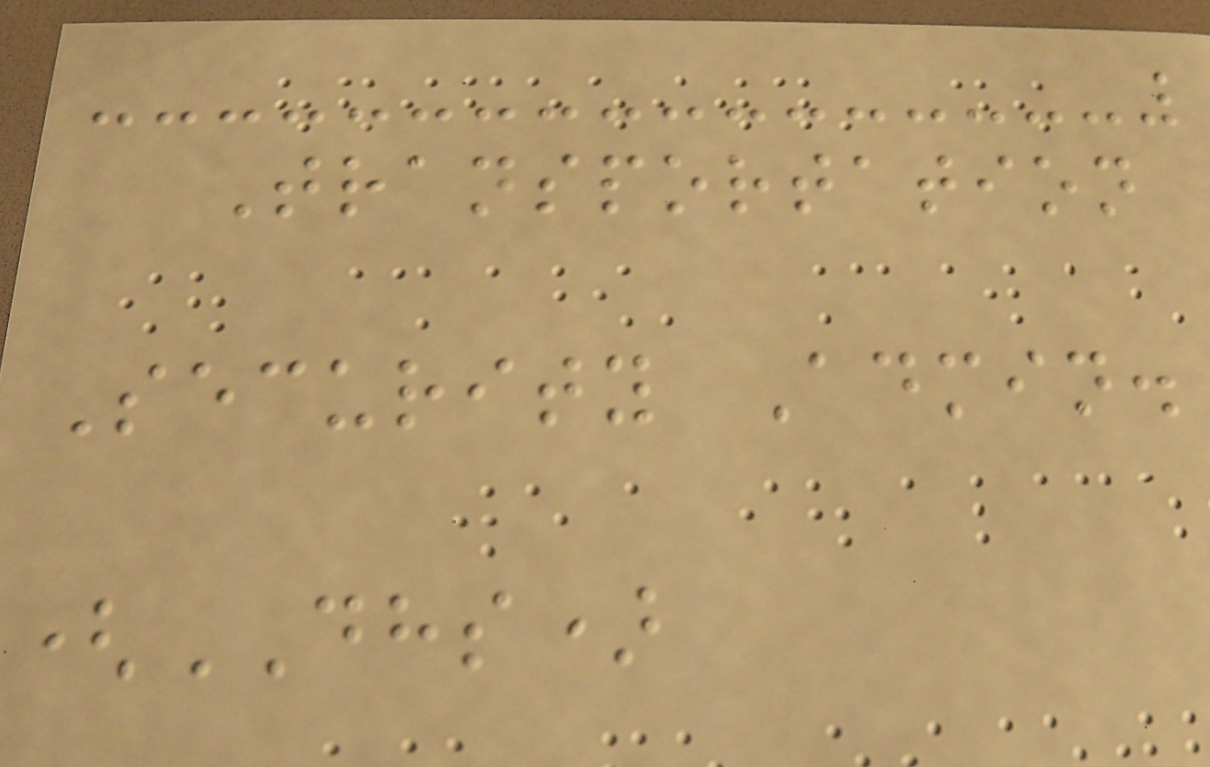Transportation
Security Admin.
(DHS)
